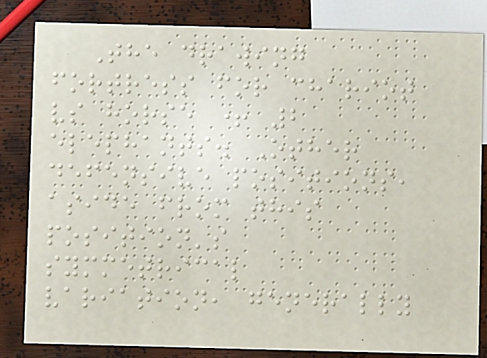The drawing
fortress for chariot
vs horse + 2
elephants. Other
defensive positions,
aside from this
position's
symmetrical
variation, generally
